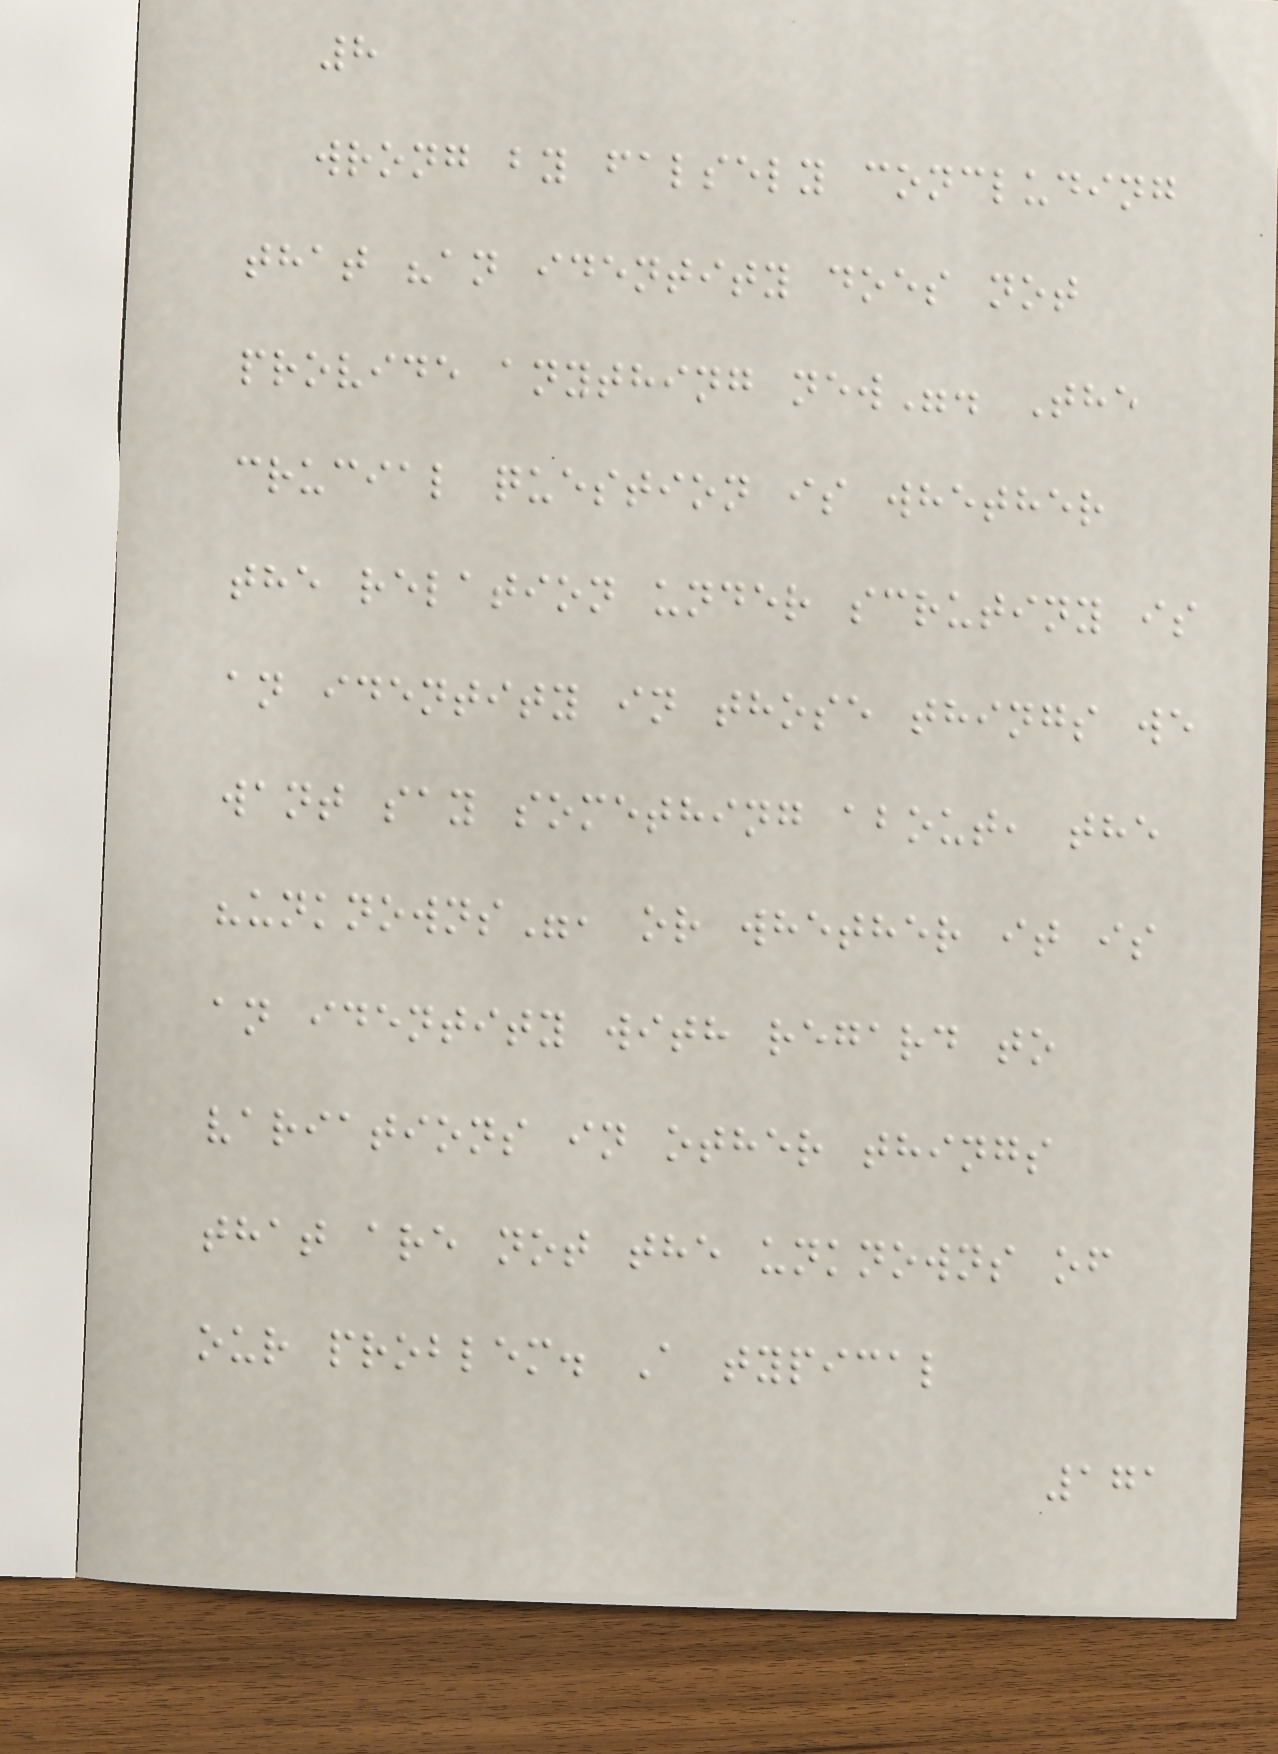8
wrong by falsely concluding
that "an identity does not
provide anything new". The
crucial question is whether
the relation under scrutiny is
an identity in those things we
want say something about, the
"unknowns", or whether it is
an identity with regard to
variations in other things
that are not the unknowns of
our problem. A typical
171
